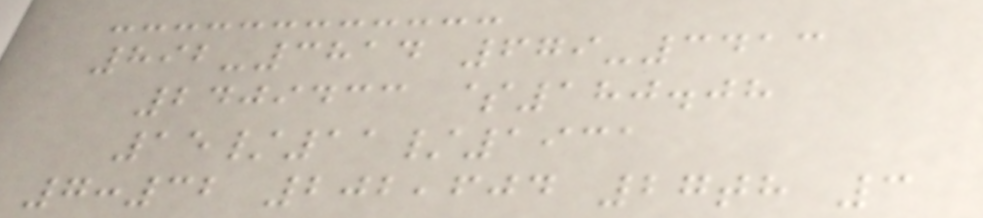892-3814 679-3413
2409433 $180.08
15/11/1931
7:32 202,604 27th 3
